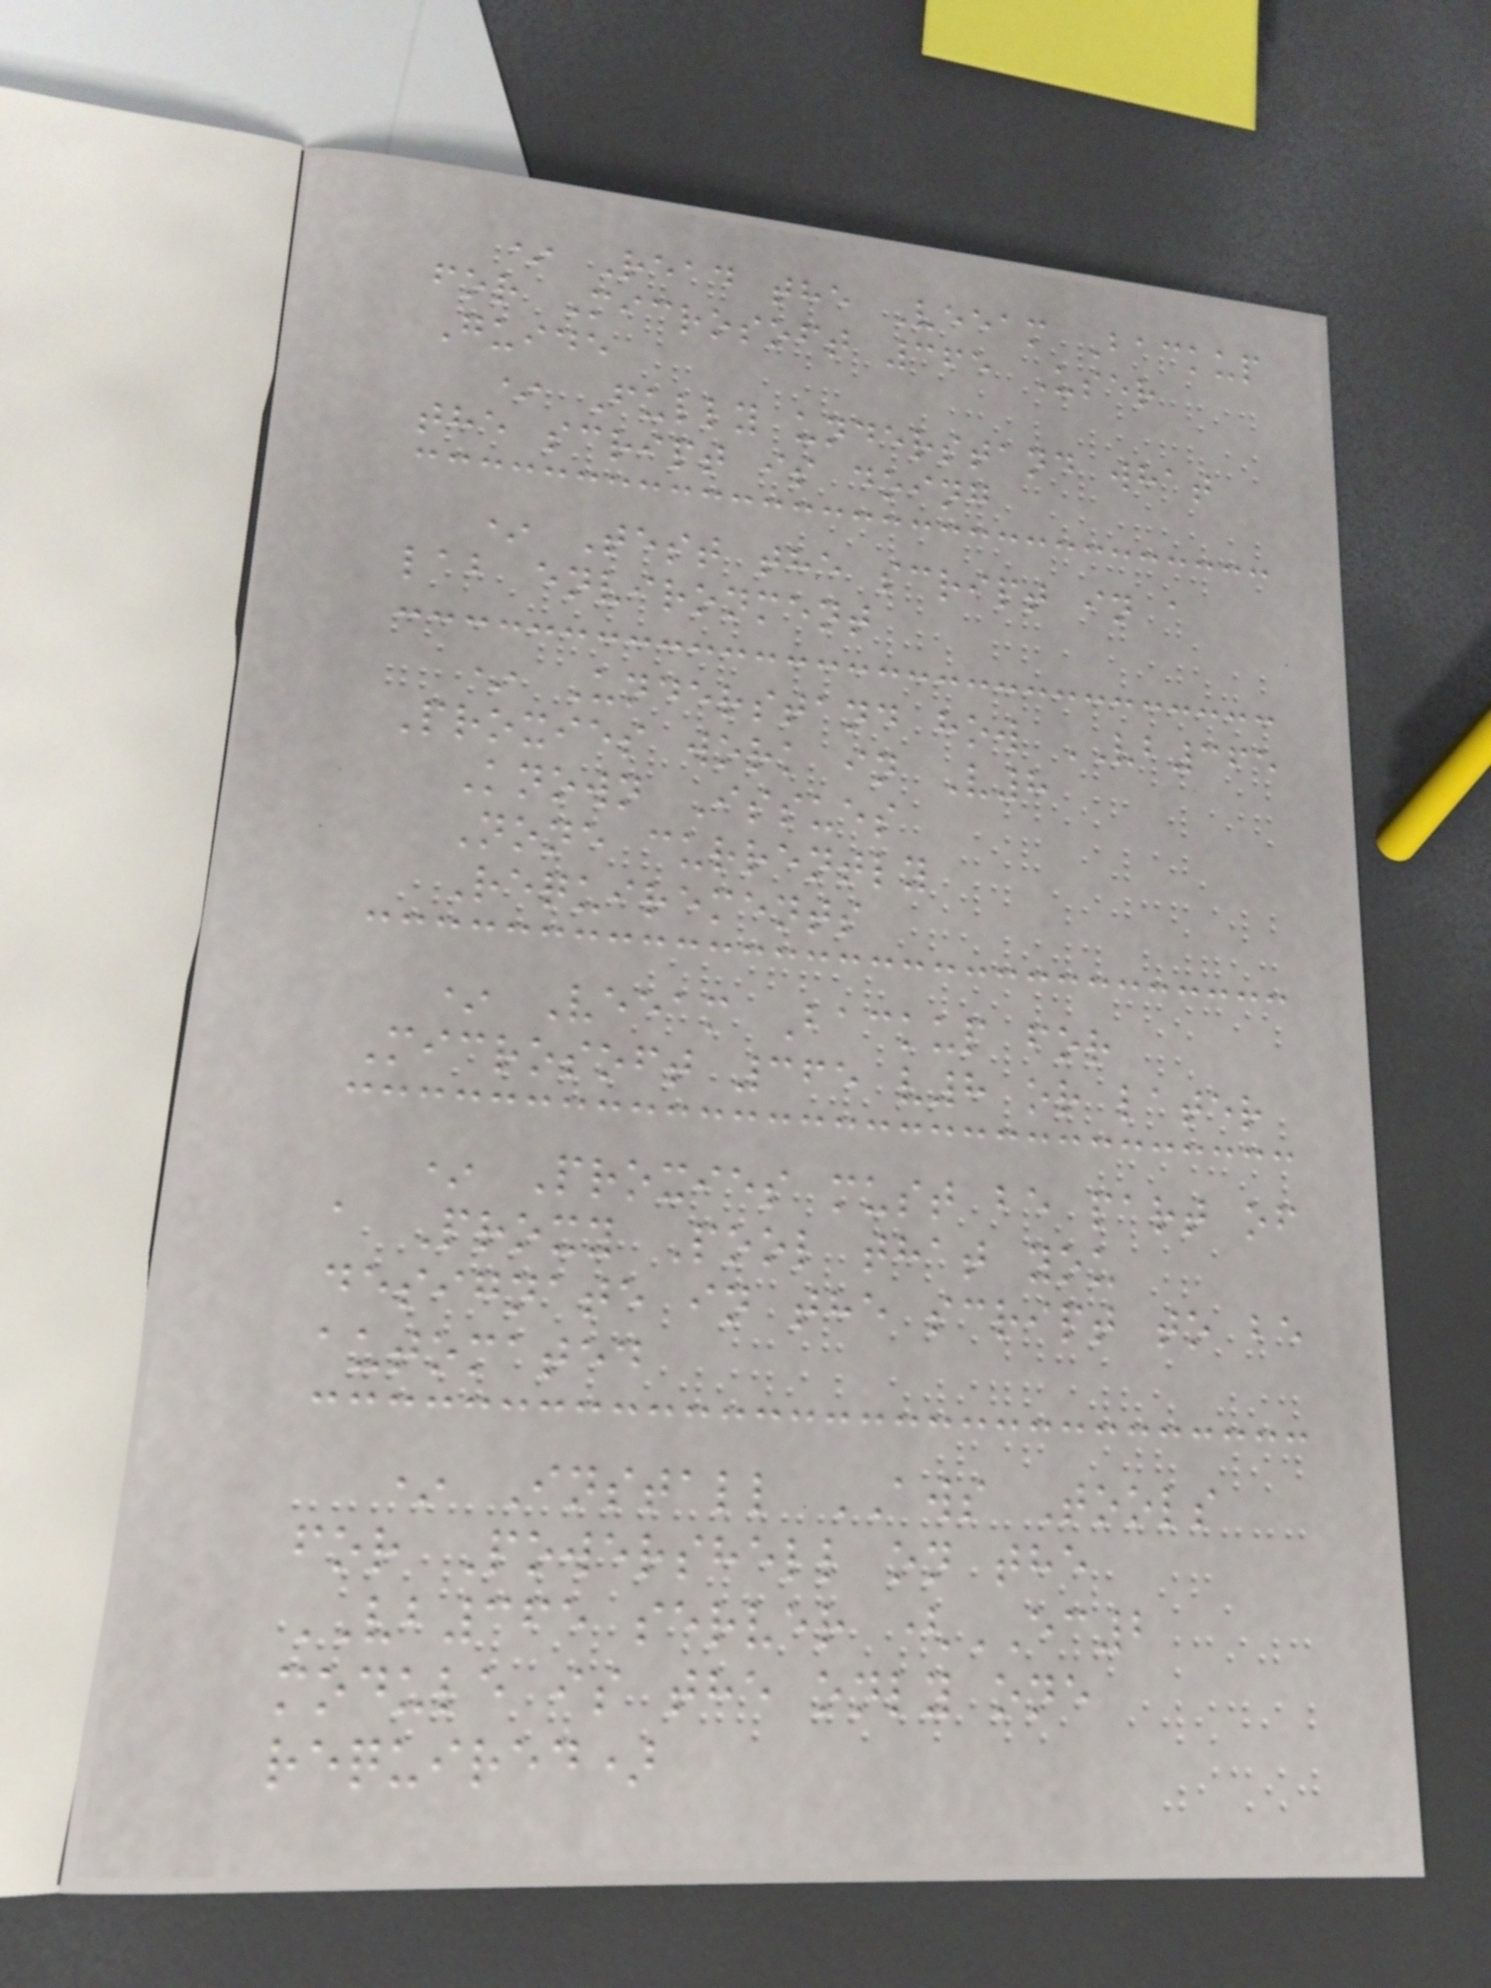* Read the Veeam Backup
for Microsoft 365 User
Guide
* Fully understand what
the script is doing
* Test the script in a
lab environment
* Understand how VB365
Proxies work in V8
Known Issues
None currently
Requirements
* Veeam Backup for
Microsoft 365 v8 or later
* Proxies must be part of
a Proxy Pool that you
designate in the script to be
automated
* Install AWS Tools
for Powershell on the
VB365 server (EC2
module is the only one
required)
